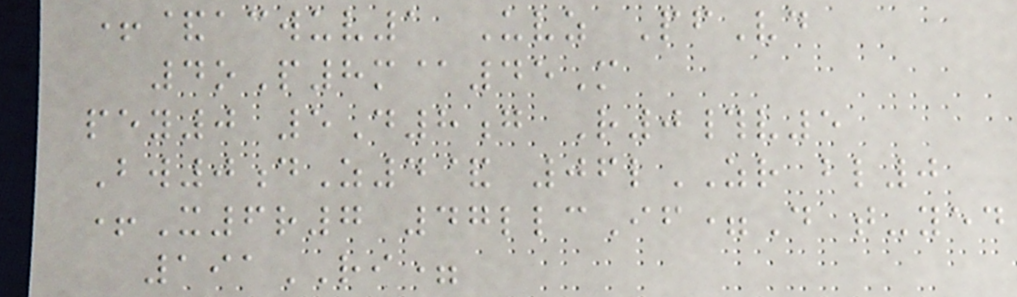+&acwuv1 Uvz PfVd
4oP8m@45M
pey0 5D8g R0#v5
Bw0dZ4& 06lZR bl0
+X6r7 47llcIf=D t-yed
191RI=
